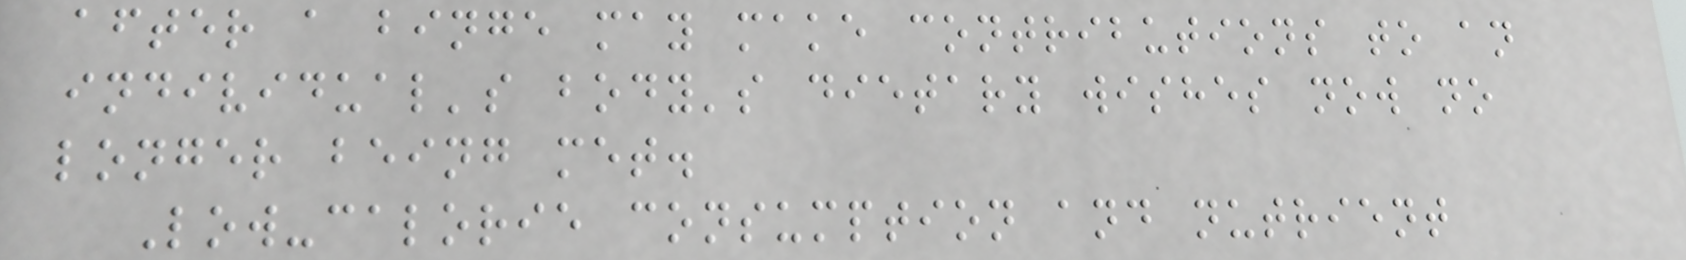after a binge may make contributions to an
individual's body's dietary wishes now no
longer being met.
Low-calorie consumption and nutrient
